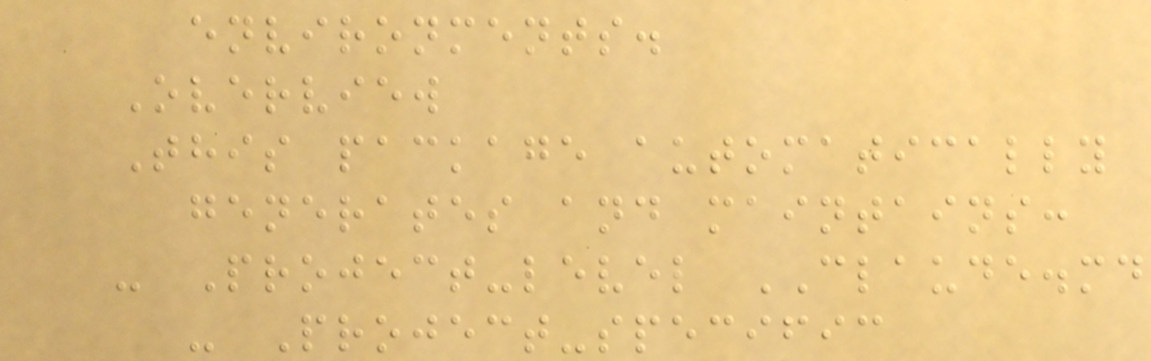environments.
Overview
This package automatically
generates and maintains:
- Project-level CLAUDE.md
- Project-specific
